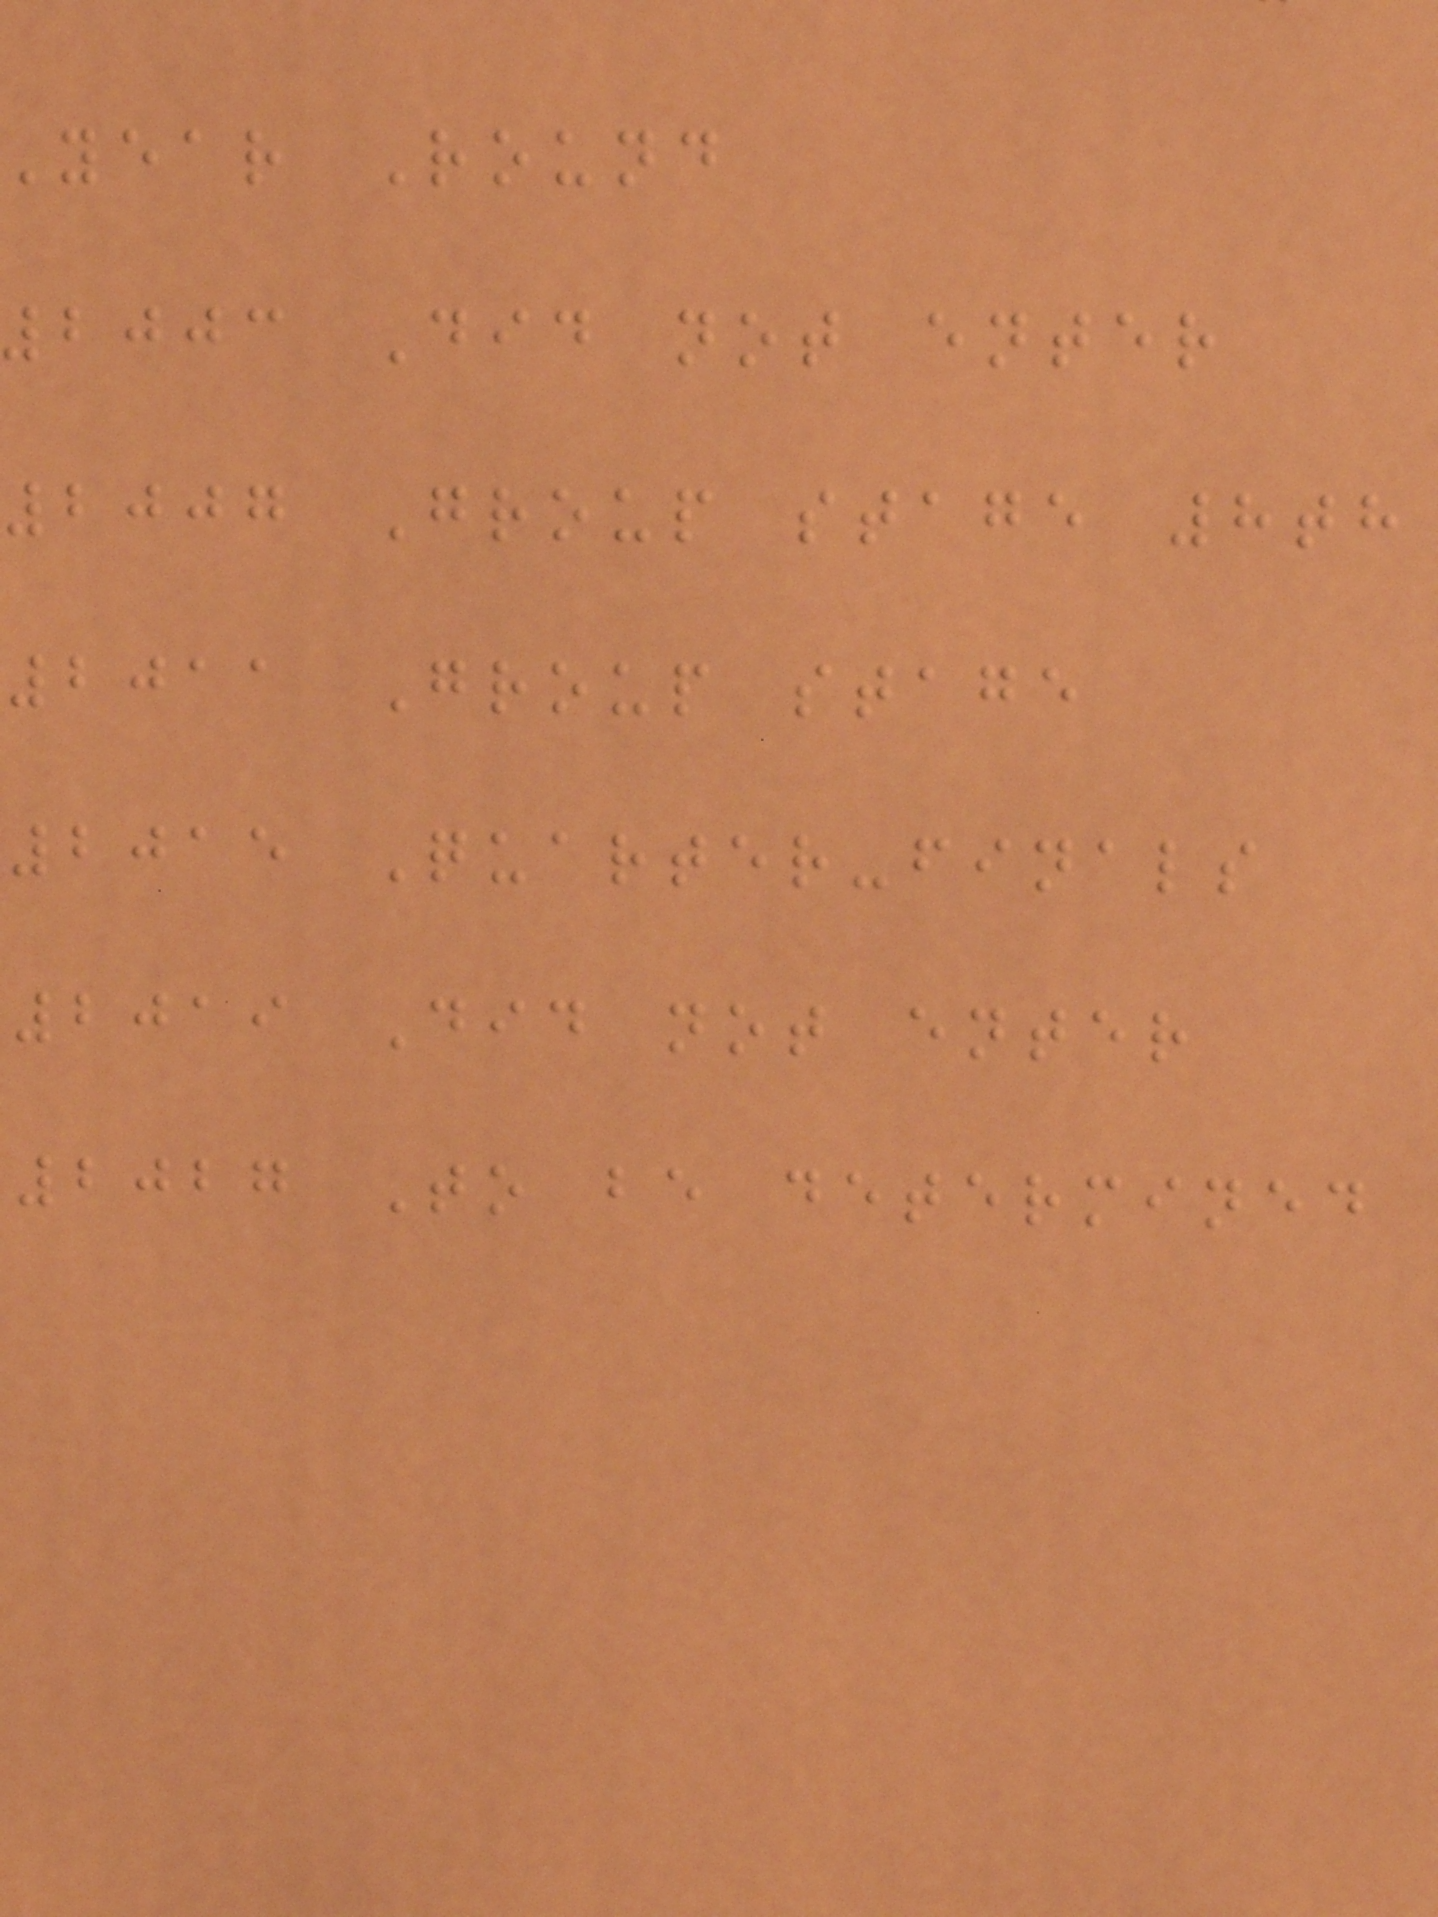year Round
2003 Did not enter
2007 Group stage 8th
2011 Group stage
2015 Quarter-finals
2019 Did not enter
2027 To be determined
